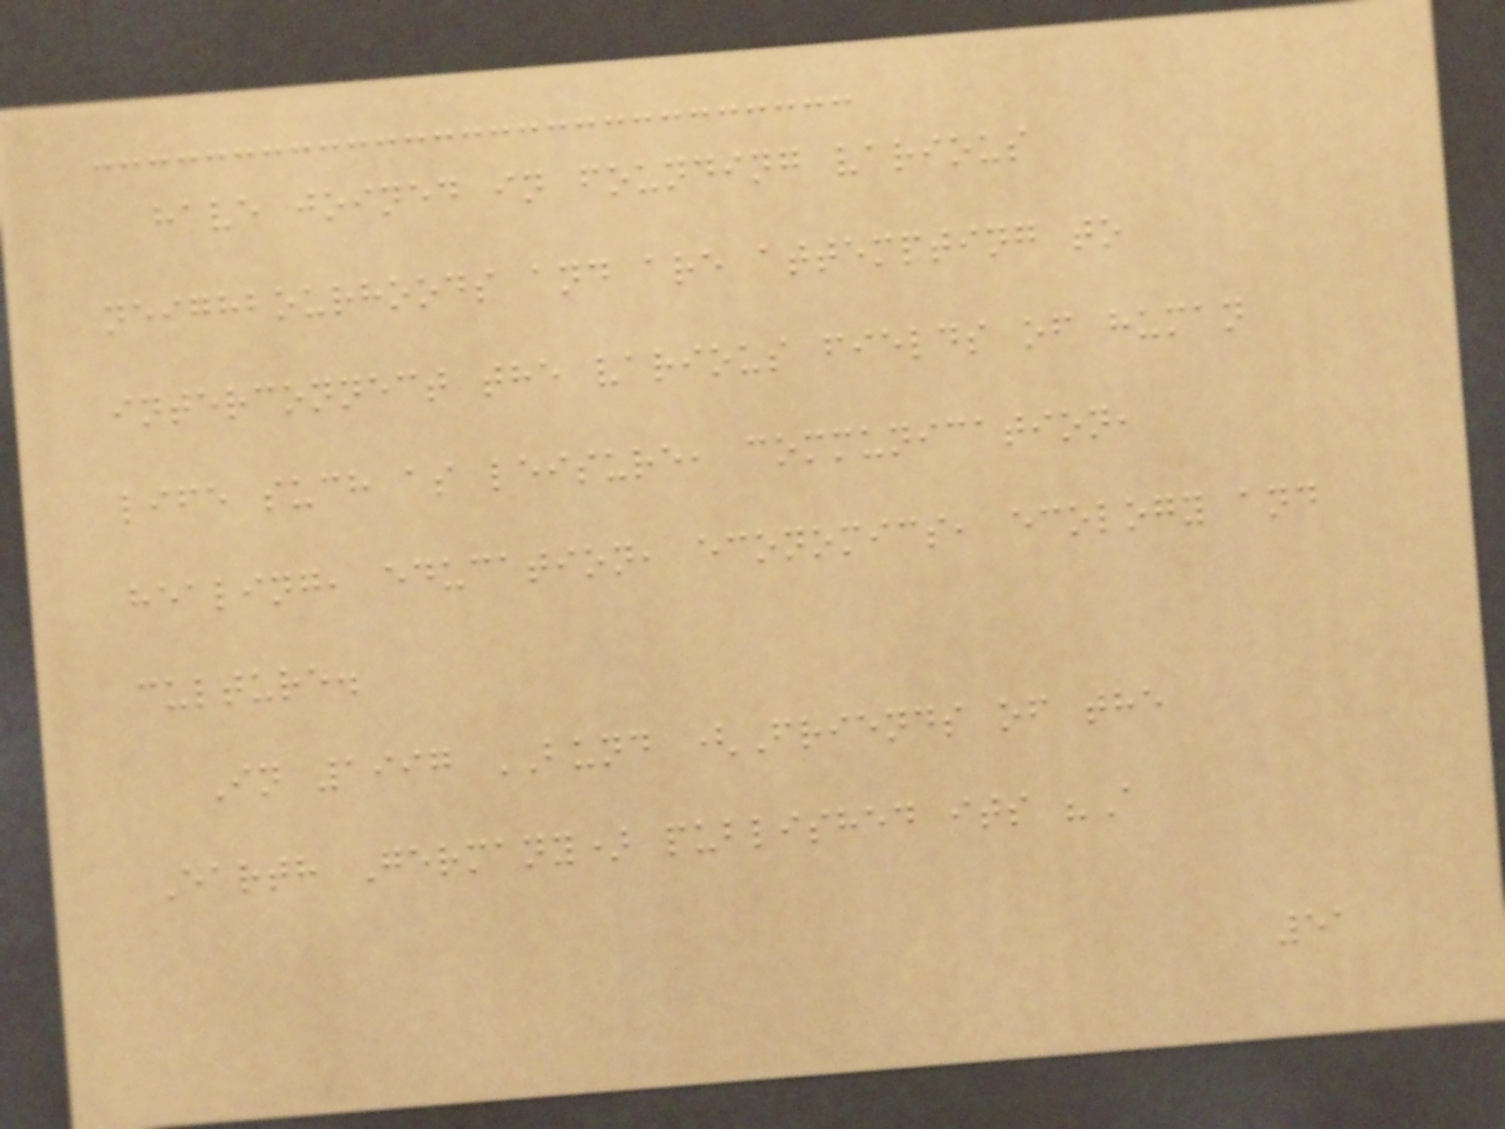have joined in founding various
neighbourhoods and are attempting to
interconnect the various fields of human
life such as leisure, communication,
healing, education, economics, ecology and
culture.
In 1997 BUND (Friends of the
Earth Germany) published its "A
51
